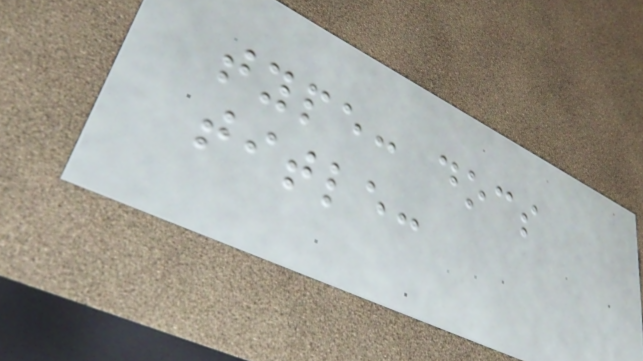type: docs
title:
